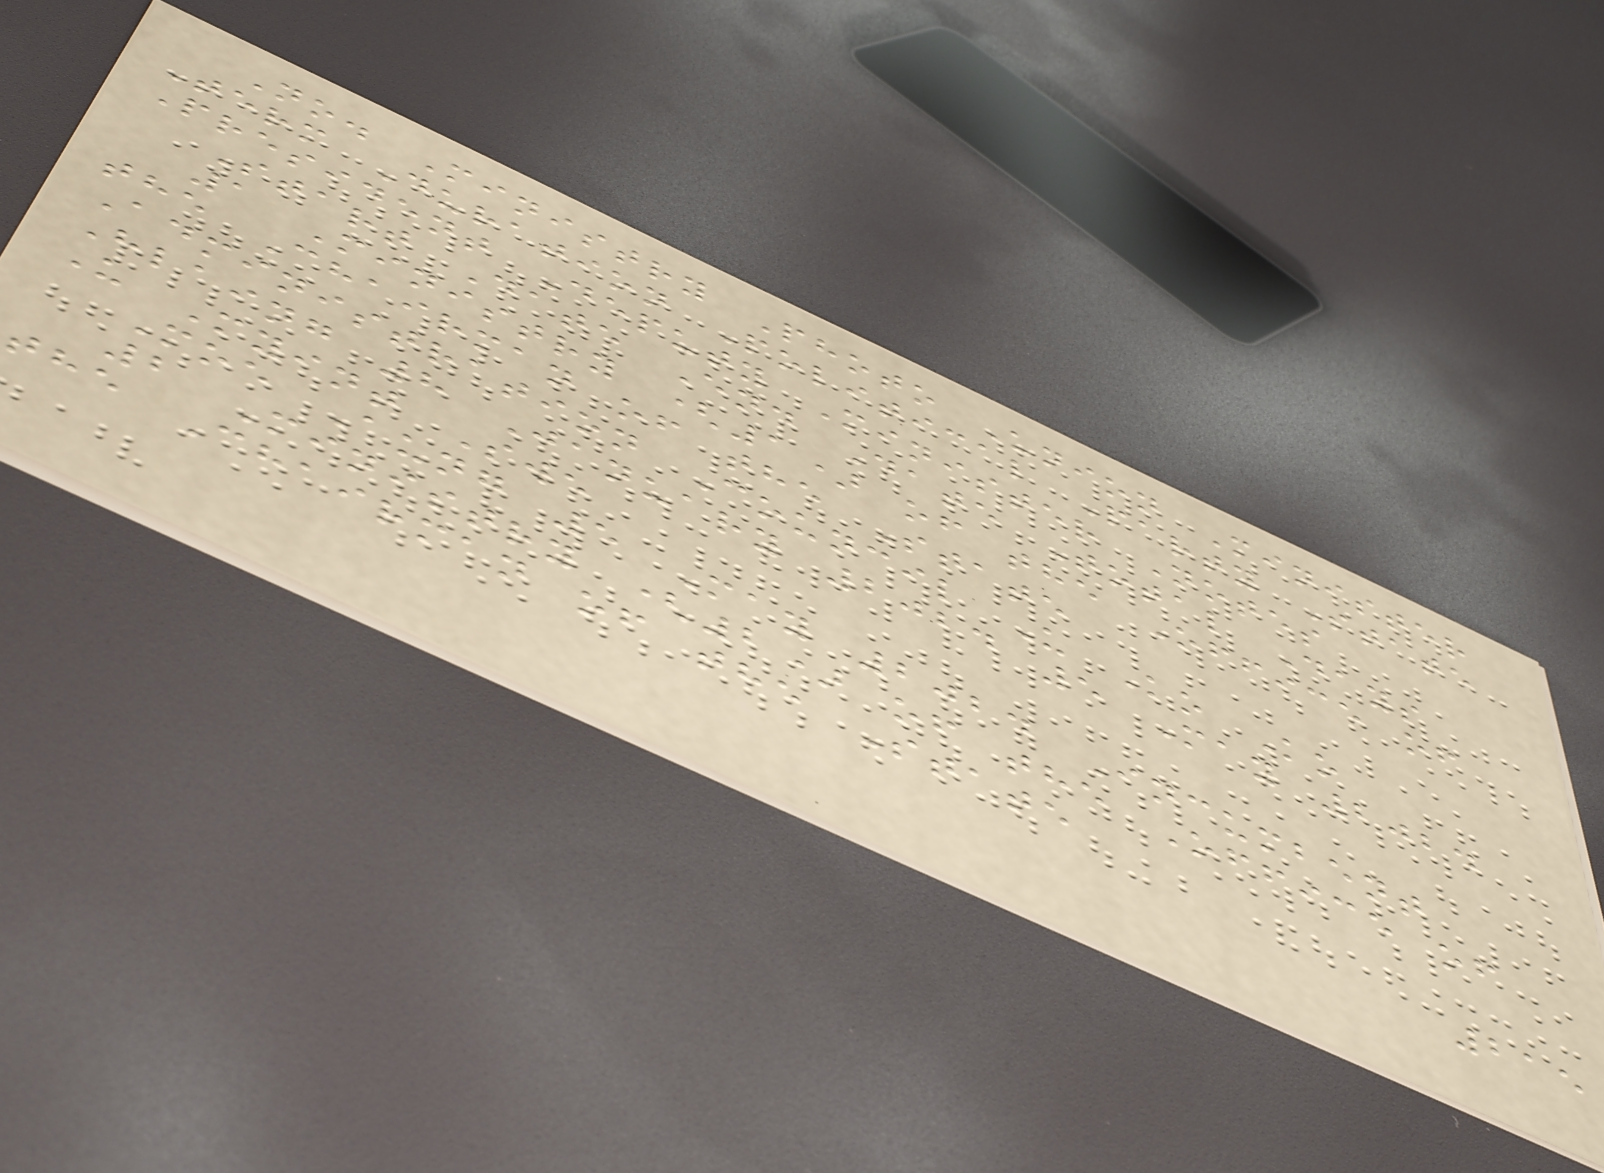No. Ministry Photo Union Minister
Term Duration Political Party State
President Deputy Minister Notes
Start Date End Date Total Days
1 Ministry (1) of the Office of
the Chairman of the State
Administration Council U Ko Ko
Hlaing 8 January 2024 5 May 2024
U Myint Swe
Moe Aung 5 May 2024 Incumbent
2 Ministry (2) of the Office of
the Chairman of the State
215
